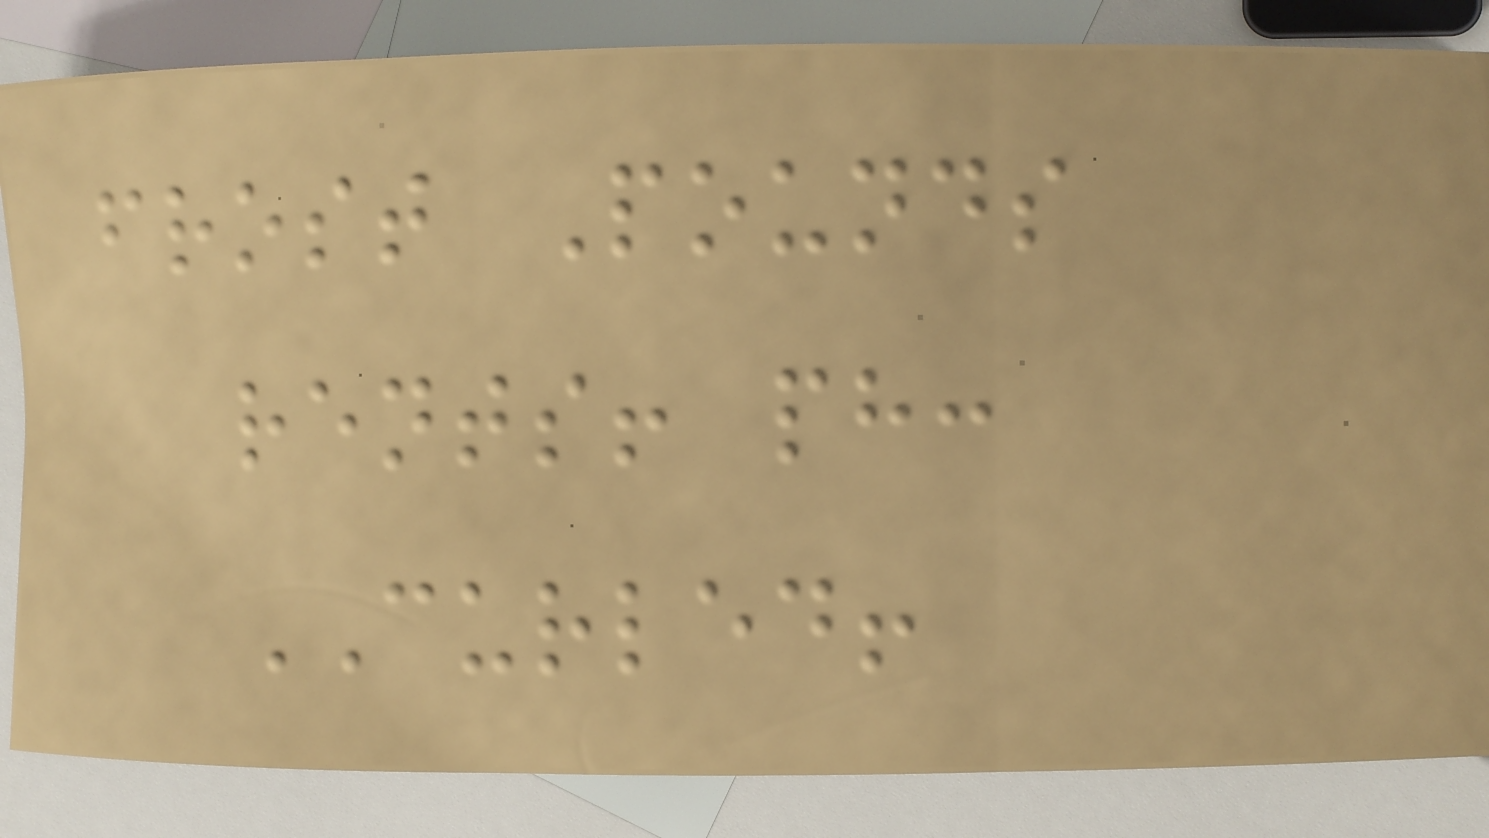frost Pounds
rents! ph:
CURLED!
